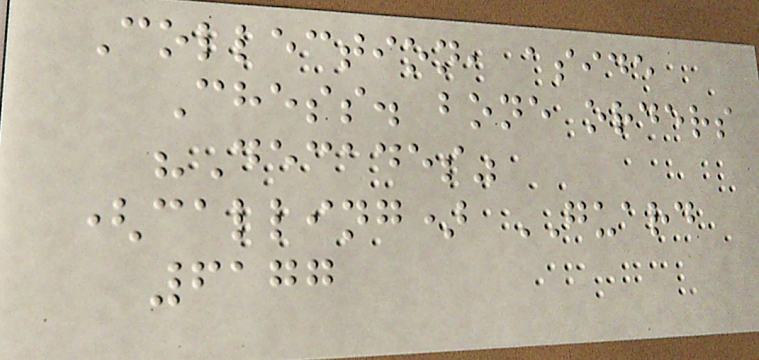Collection, aside
Chess. bone orders
"Decades"
(calling) GUARD
6177
